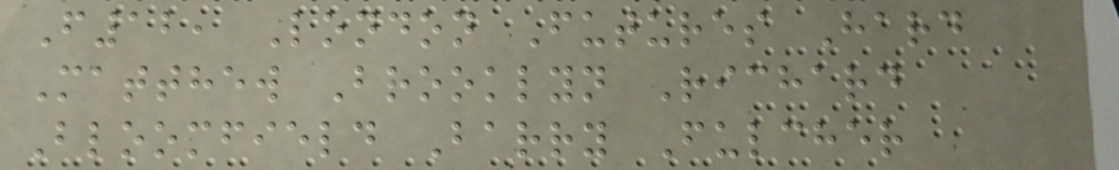F12, London Futures Hard
Matthew Brooklyn Richard
Bloomfield Barry Fulcher
